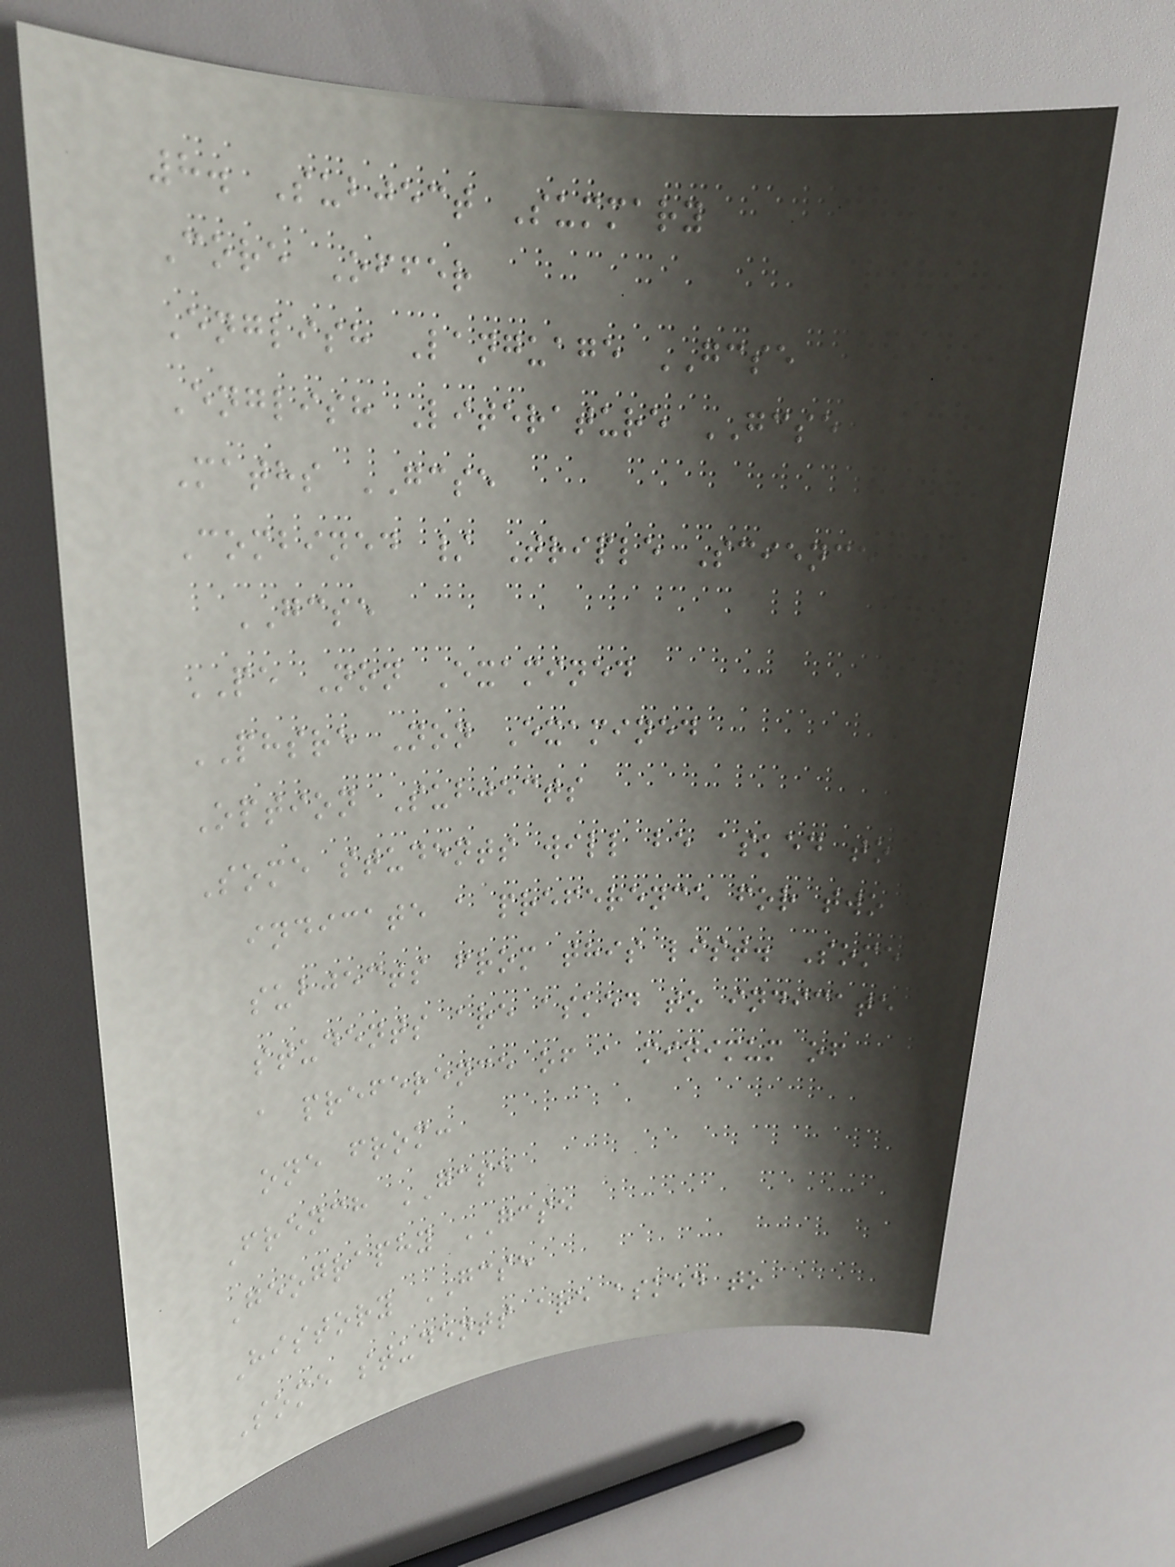8. Subject Summary
Core Offer
English Language GCSE
English Literature GCSE
Maths GCSE
Combined / Triple Science
GCSE
PE Non Examined
PHSRE Non Examined
Option Subjects
Some students will be asked to
indicate a preference for two
subjects from this list. Some
students are asked to indicate
a preference of a minimum of
one from:
French GCSE
Geography GCSE
History GCSE
Some students are asked to
